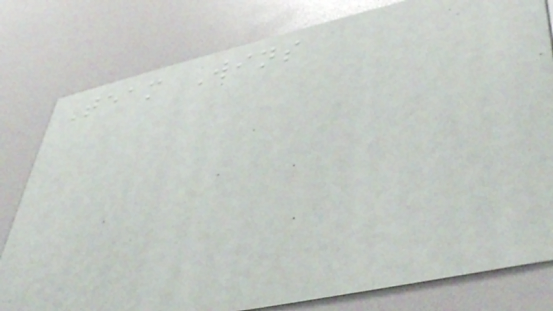Team Wins
